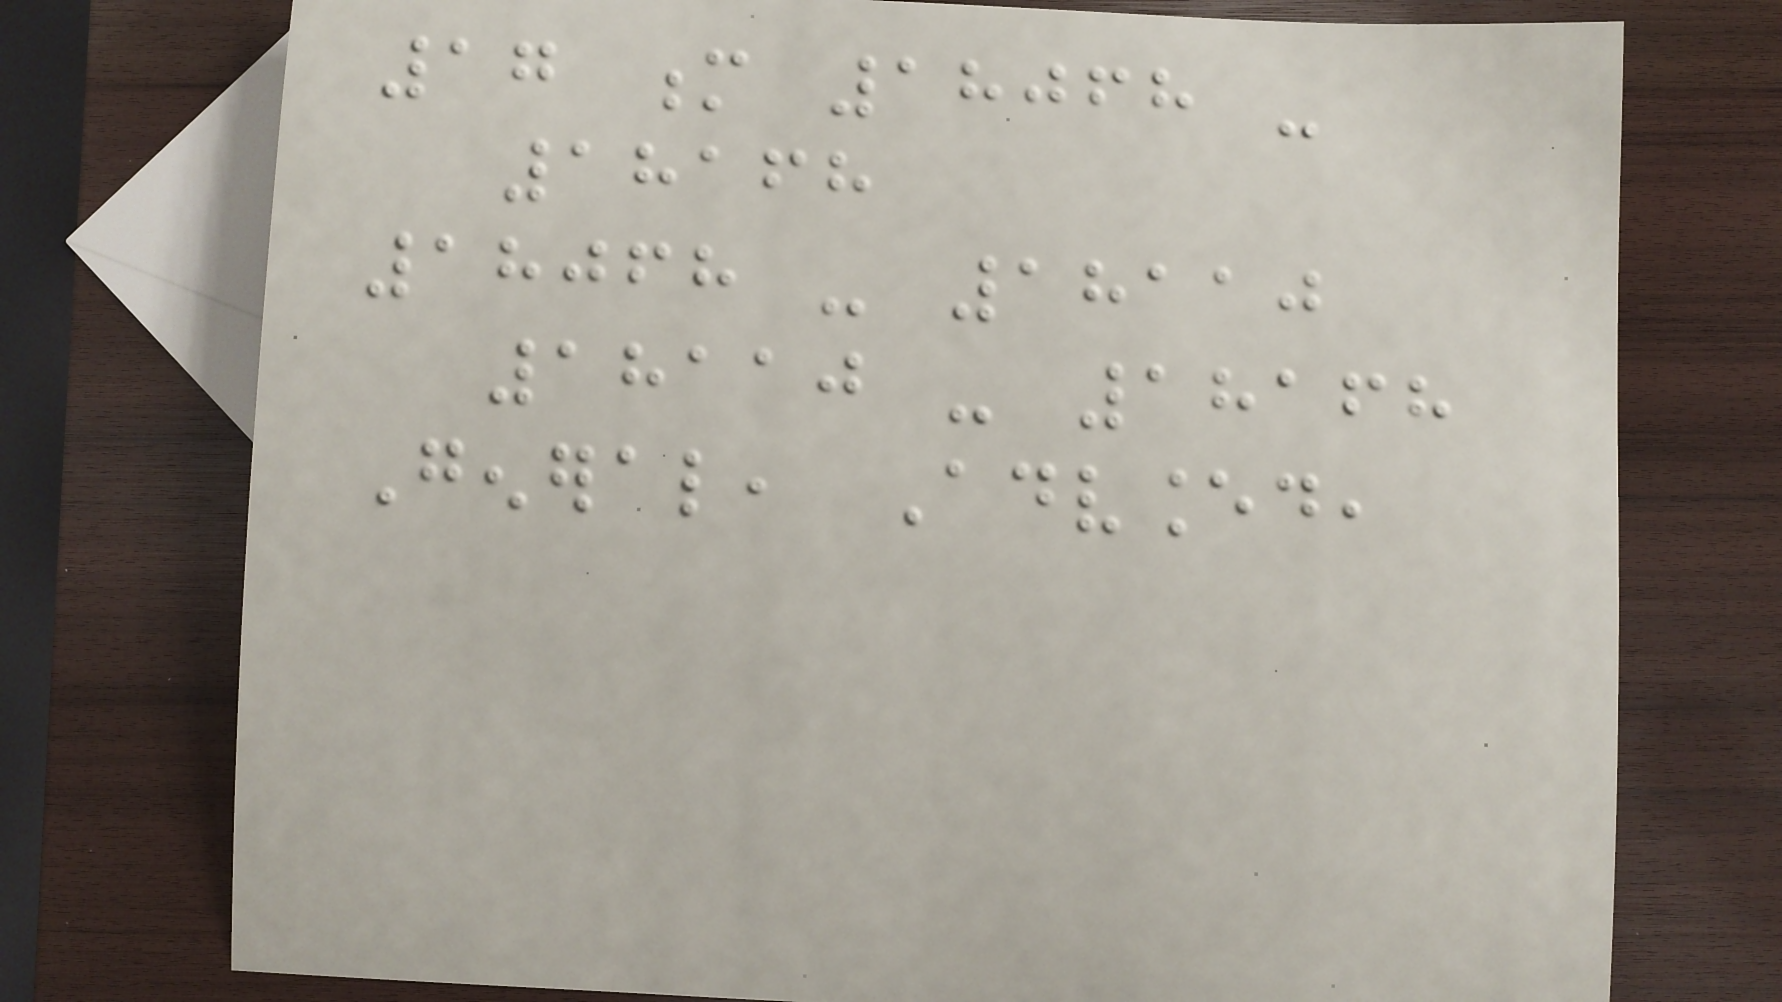17 m 18068 -
18168
18068 - 18110
18110 - 18168
General, Advanced,
